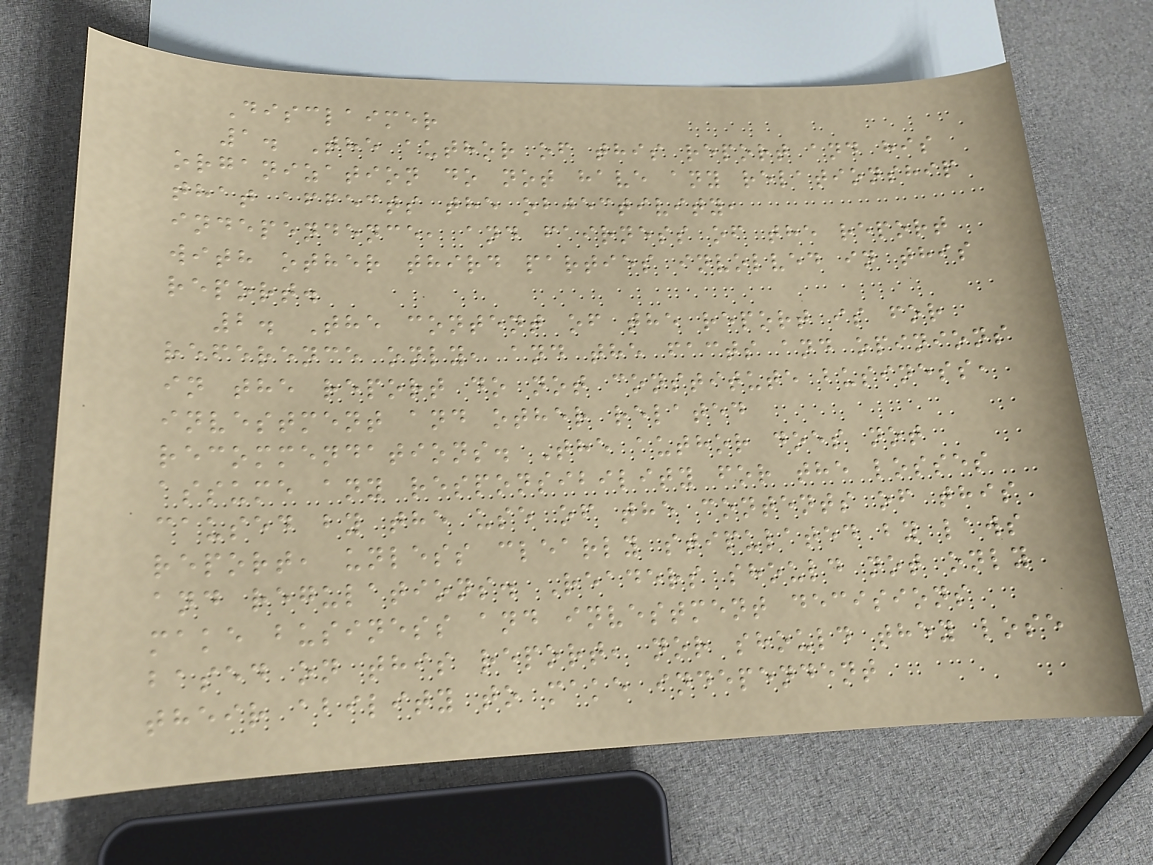Disclaimer
1. The author of this report and his
organization do not have any relationship
that affects the objectivity,
independence, and fairness of the report
with other third parties involved in this
report.
2. The content of the report is for
reference only, and the facts and opinions
in the report do not constitute business,
investment and other related
recommendations. The author does not
assume any responsibility for the losses
caused by the use of the contents of this
report, unless clearly stipulated by laws
and regulations. Readers should not only
make business and investment decisions
based on this report, nor should they lose
their ability to make independent
